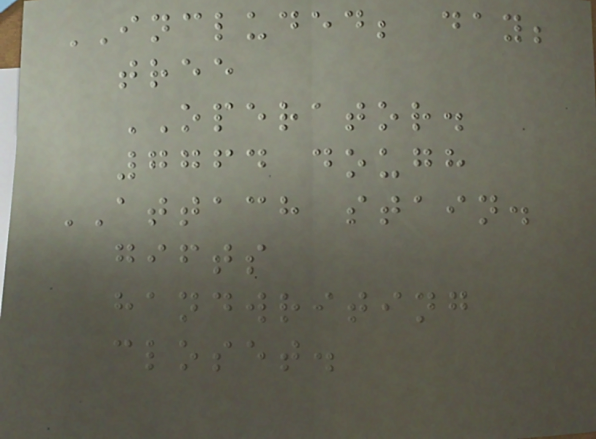INCLUDED; day;
tree
OPERATOR.
7764 dough
ATTACH stain.
gifts
handwriting
closet.
